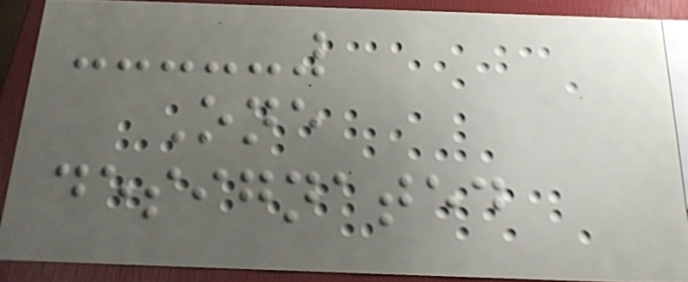One
designated
